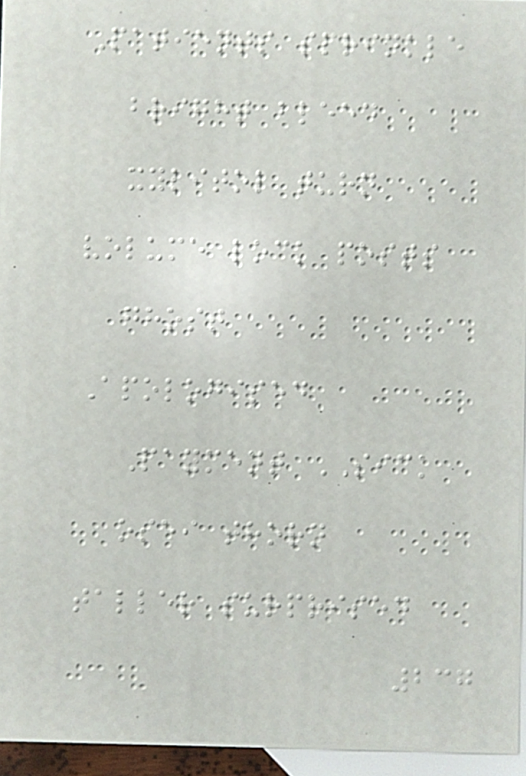Patients sprinkle
bright bleed
xylitol turn
volume lock posts
ghost
Apologised
Payment SICK
osei thorn
taller surprised
237
